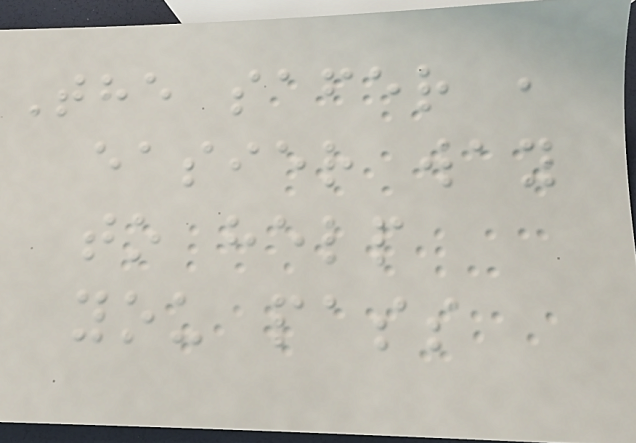The safer ,
easier way
to help
you pass
